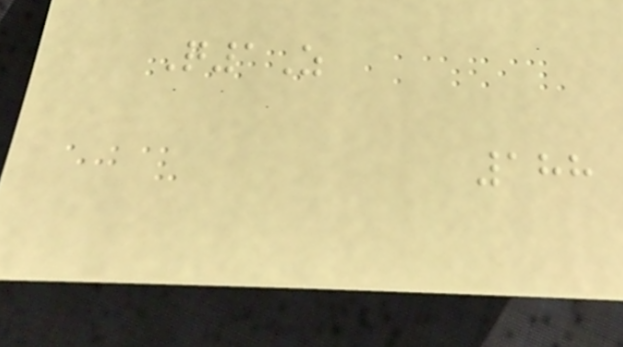Q1Z
188
